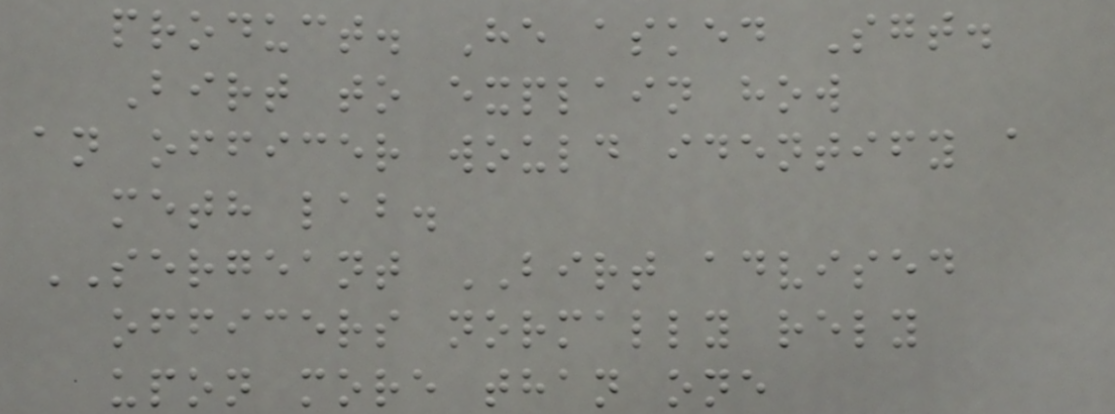product. He asked Sgt.
Birt to explain how
an officer would identify a
meth lab.
SERGEANT BIRT advised
officers normally rely
upon more than one
